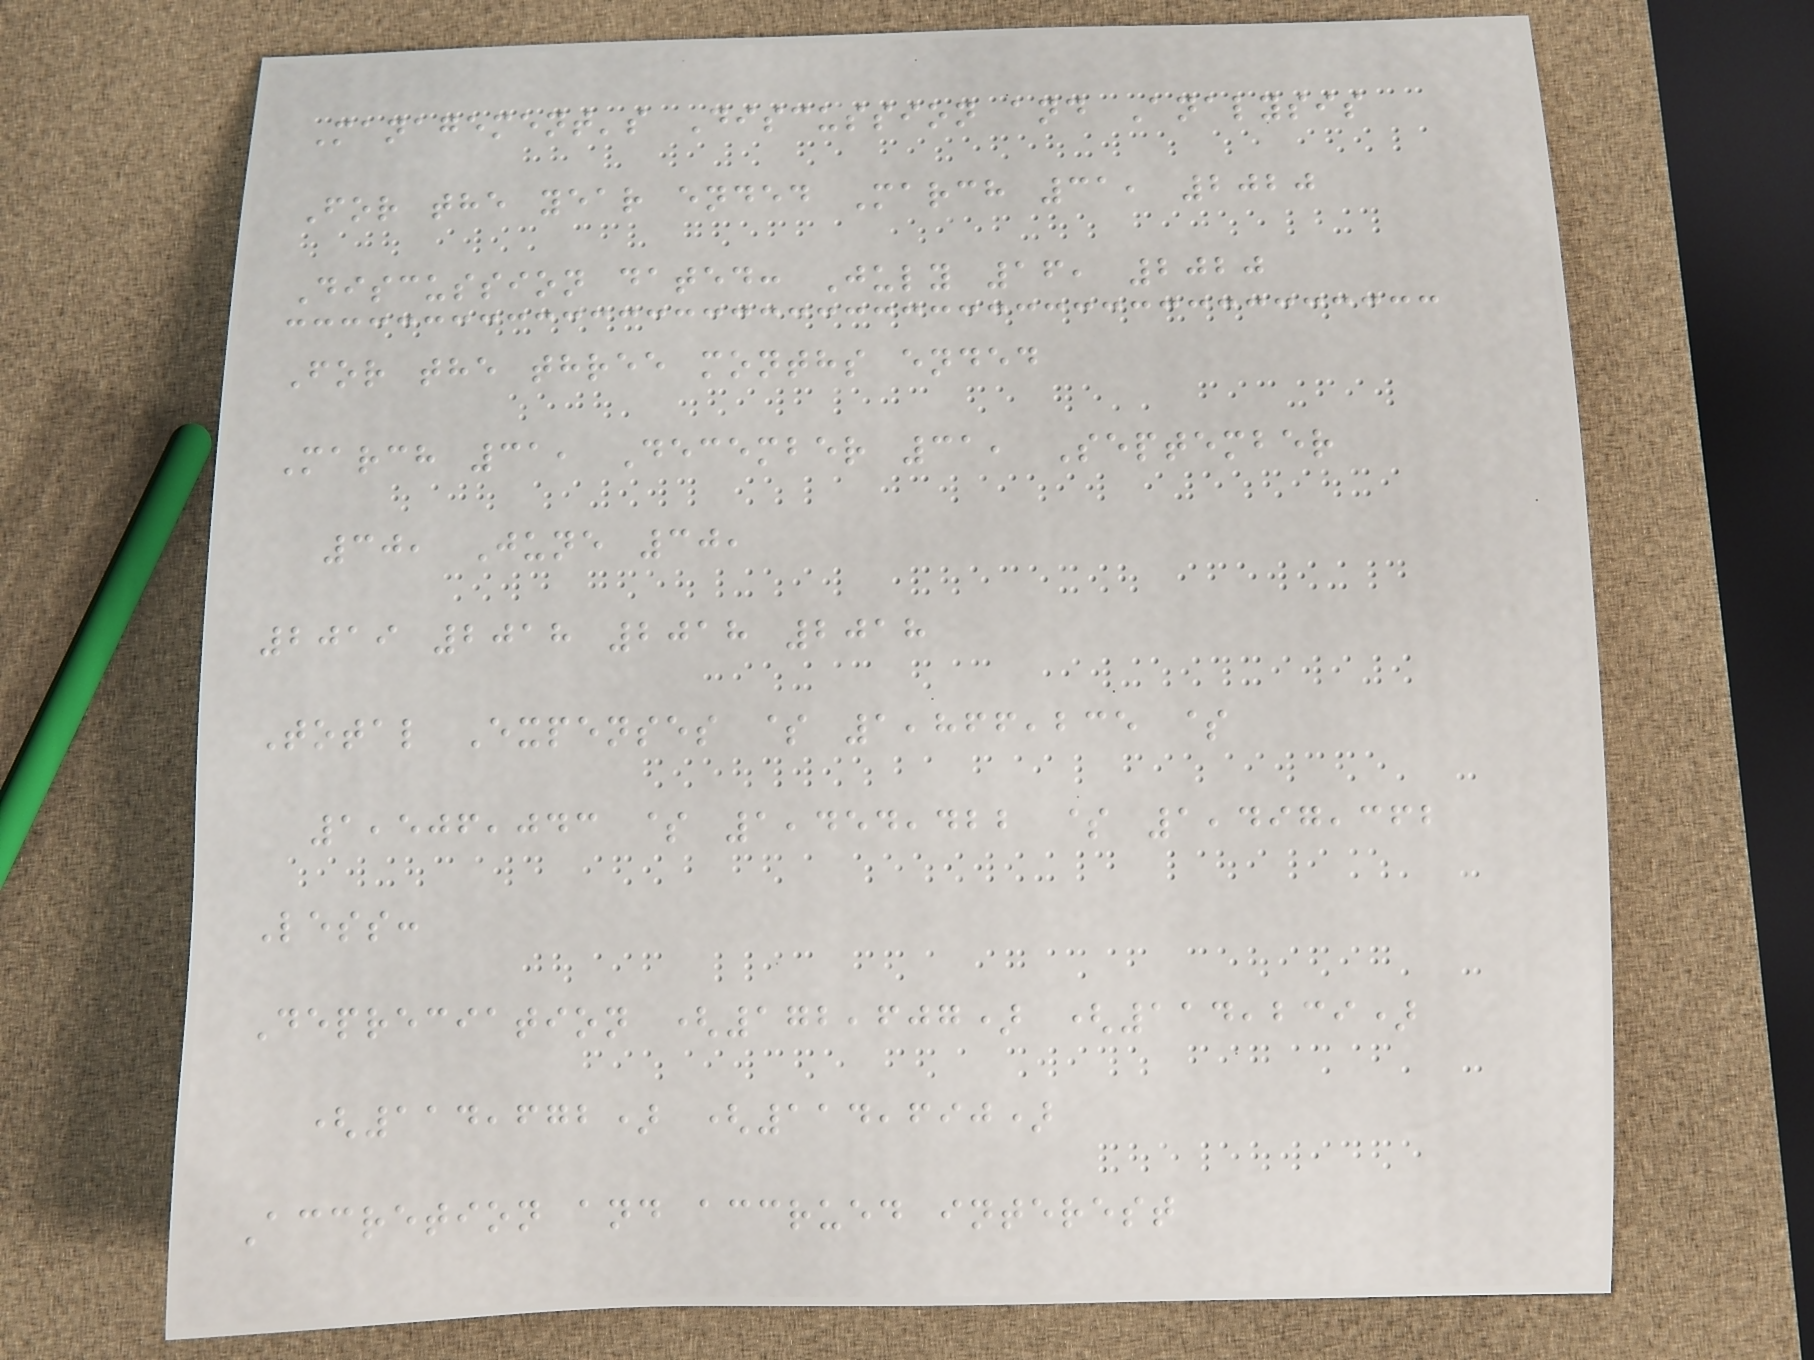Management's Discussion and Analysis
For the year ended March 31, 2020
Discussion dated: July 16, 2020
For the three months ended
March 31, December 31, September
30, June 30,
2019 2018 2018 2018
Total Expenses $ 1,866,235 $
1,506,043 $ 1,454,422 $ 1,497,362
Less:
Depreciation (172,607) (114,239)
(114,672) (114,690)
Accretion and accrued interest
